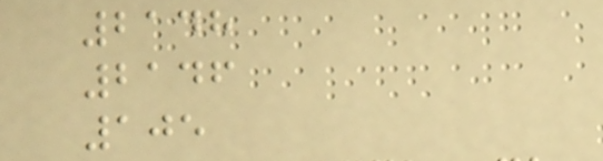2148
2146
105
